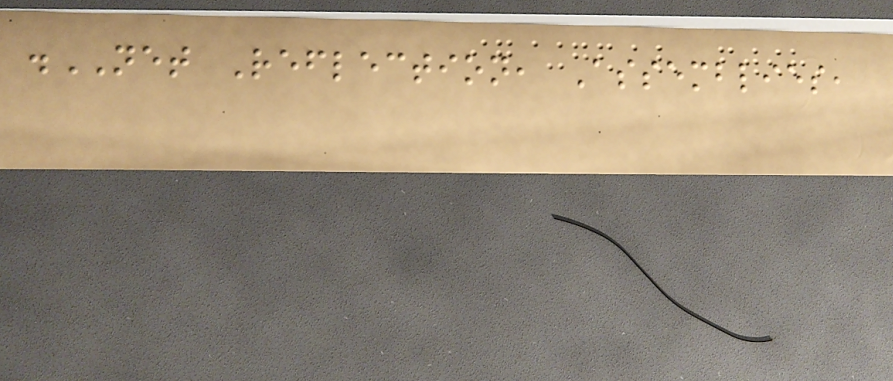.NET Reflection, Assemblies,
